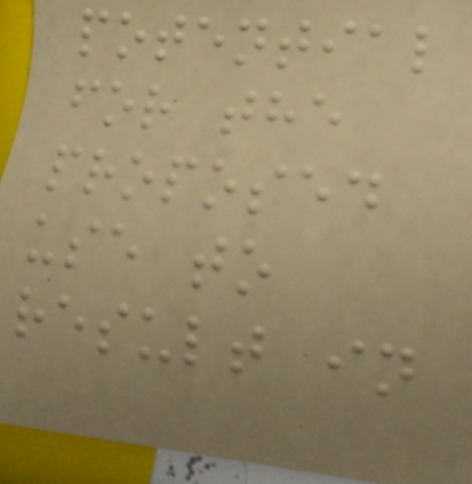potential
for the
proposed
use to
result in
